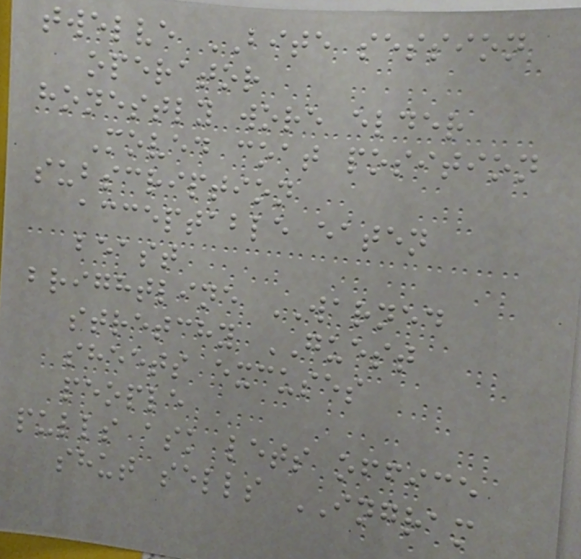twelve BITE session
operator
honestly wore elder
Moved coat position
subscription
acceptable eaten
beast
brightline WARNED
stretchy GUEST
sheets excuses
people
pulls ask lets office
shut sells INGRAM
